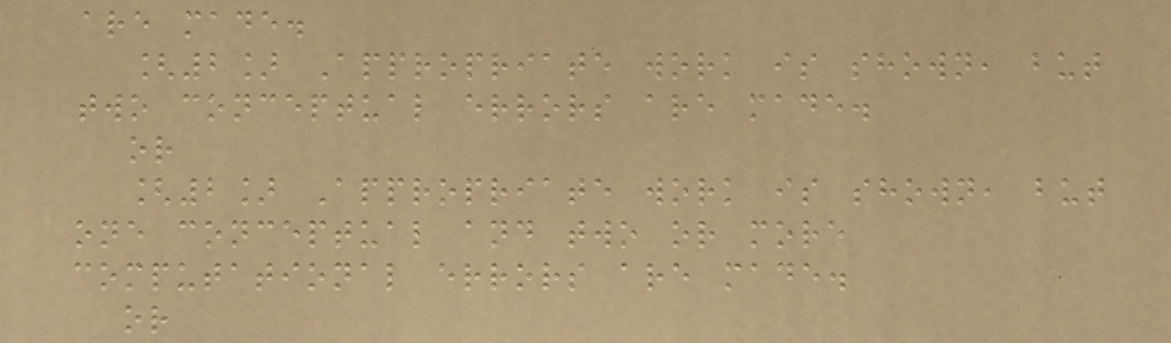are made.
[2] Appropriate work is shown, but
two conceptual errors are made.
or
[2] Appropriate work is shown, but
one conceptual and two or more
computational errors are made.
or
